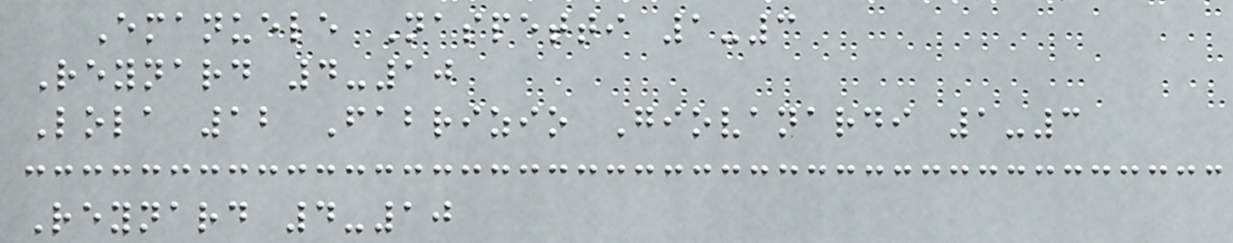Emanuele Naspetti 1-3
Reynard 4-10
Lola 12 Fabrizio Giovanardi 1-3
Reynard 4-10
